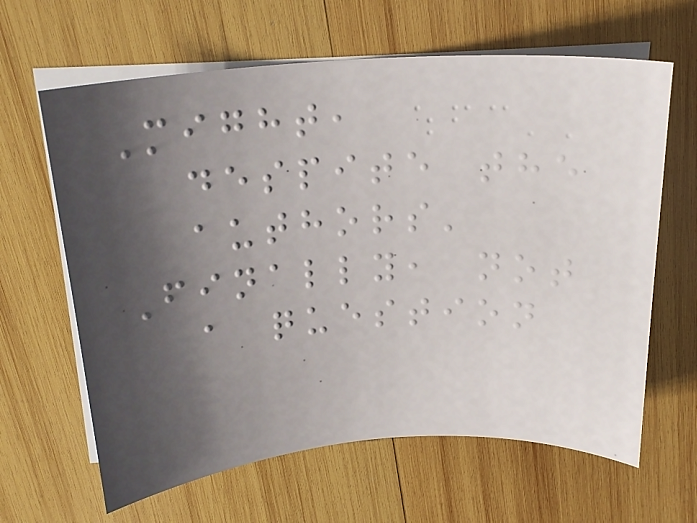Might,
despite the
authors'
Finally, not
a question
